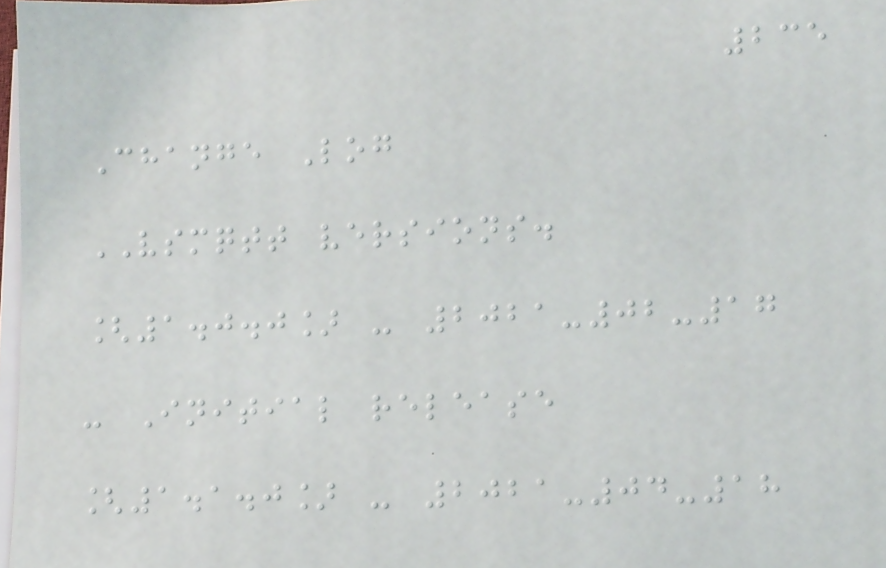235
Change Log
VSMQTT versions.
[1.0.0] - 2021-02-17
- Initial release
[1.1.0] - 2021-04-18
